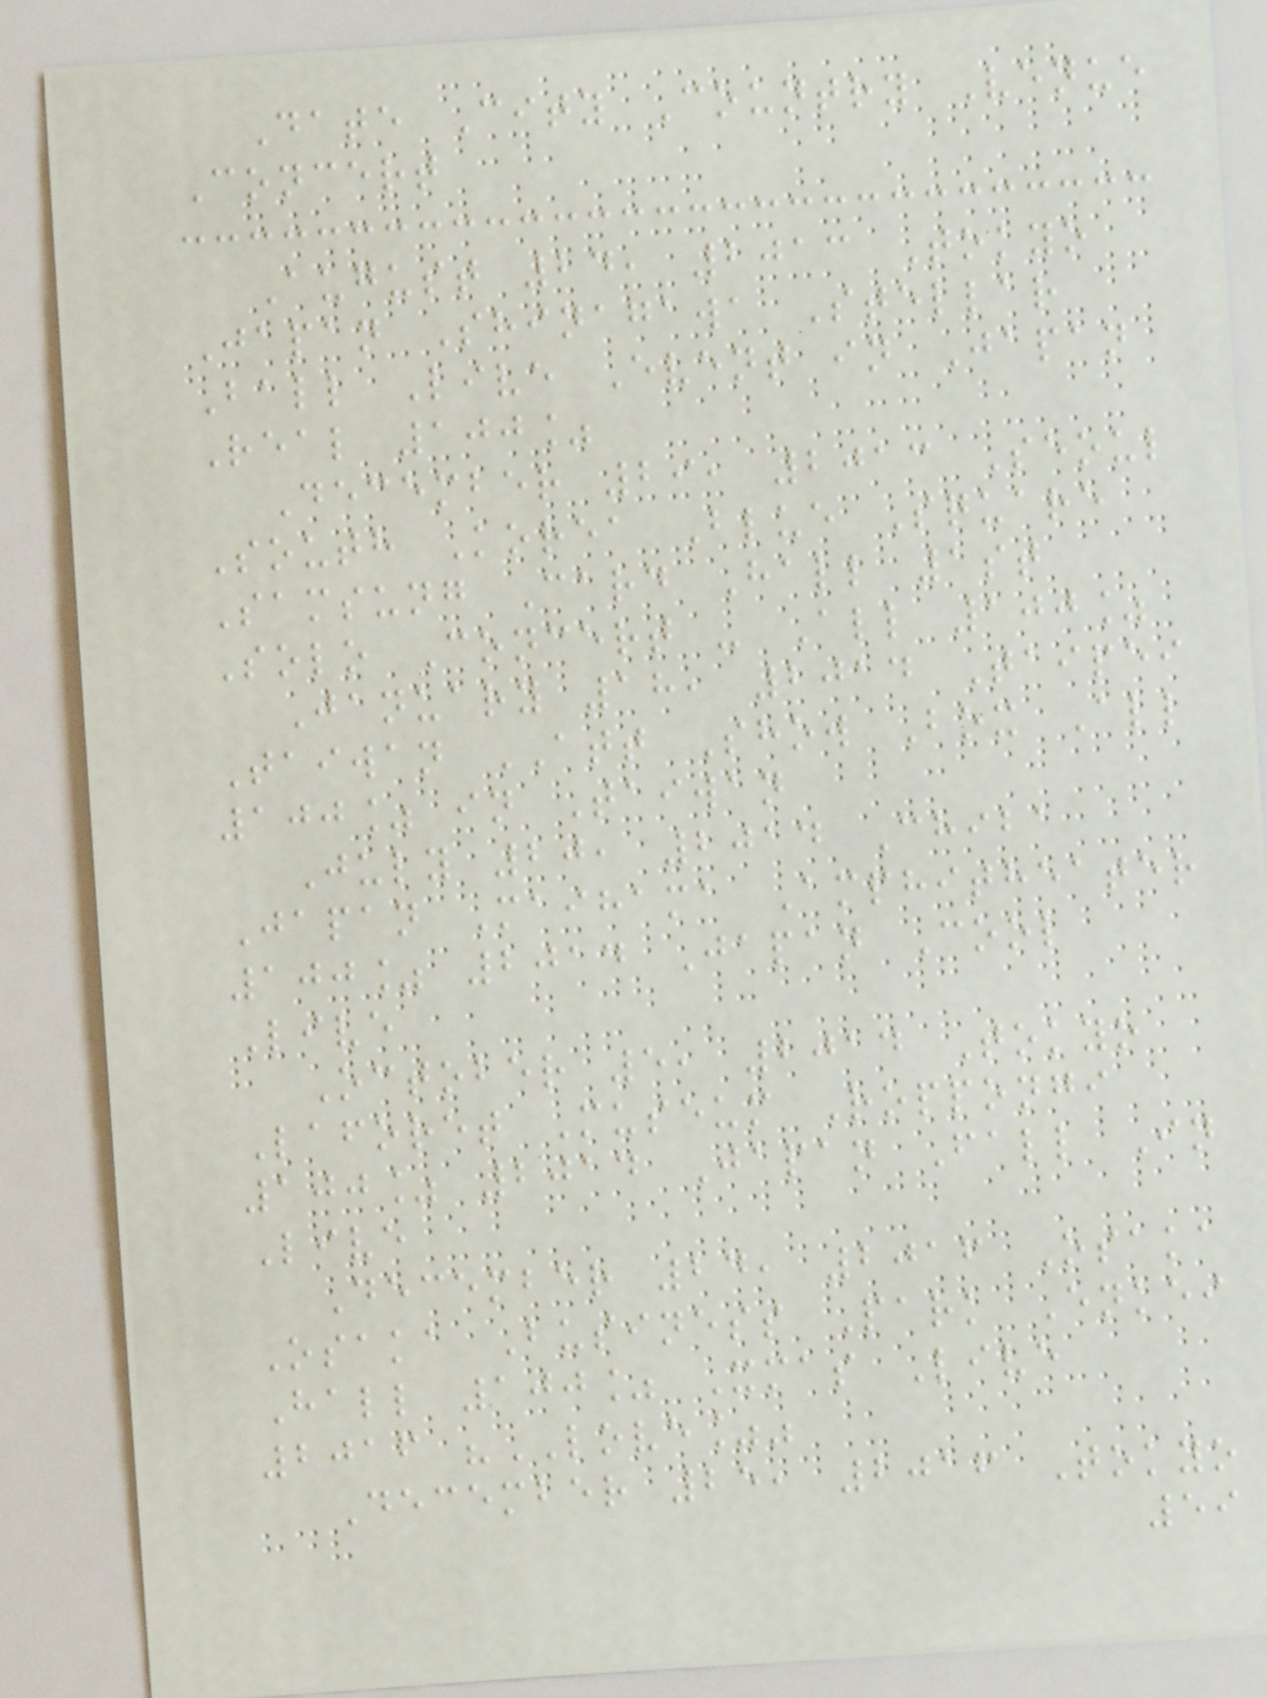Date City Country Venue
Concert
August 24, 2013 Tokyo
Japan Shinagawa Stellar
Ball Live Event in Japan
Real 100%
December 29, 2013 Seoul
South Korea Blue Square
Samsung Card Hall 1st
Solo Concert - All 100%
January 18, 2014 Taipei
Taiwan ATT Show Box All
100% in Taiwan
July 20, 2014 Chiba
Japan Maihama Amphitheater
100% 2014 Japan Cool
Live
October 5, 2014 Tokyo
Laforet Museum Roppongi
100% 2014 Japan Fall In
Live
December 24, 2016 Osaka
Osaka Business Park Enkei
Hall 100% Xmas Live
2016 "LOVE%"
December 25, 2016 Tokyo
59
